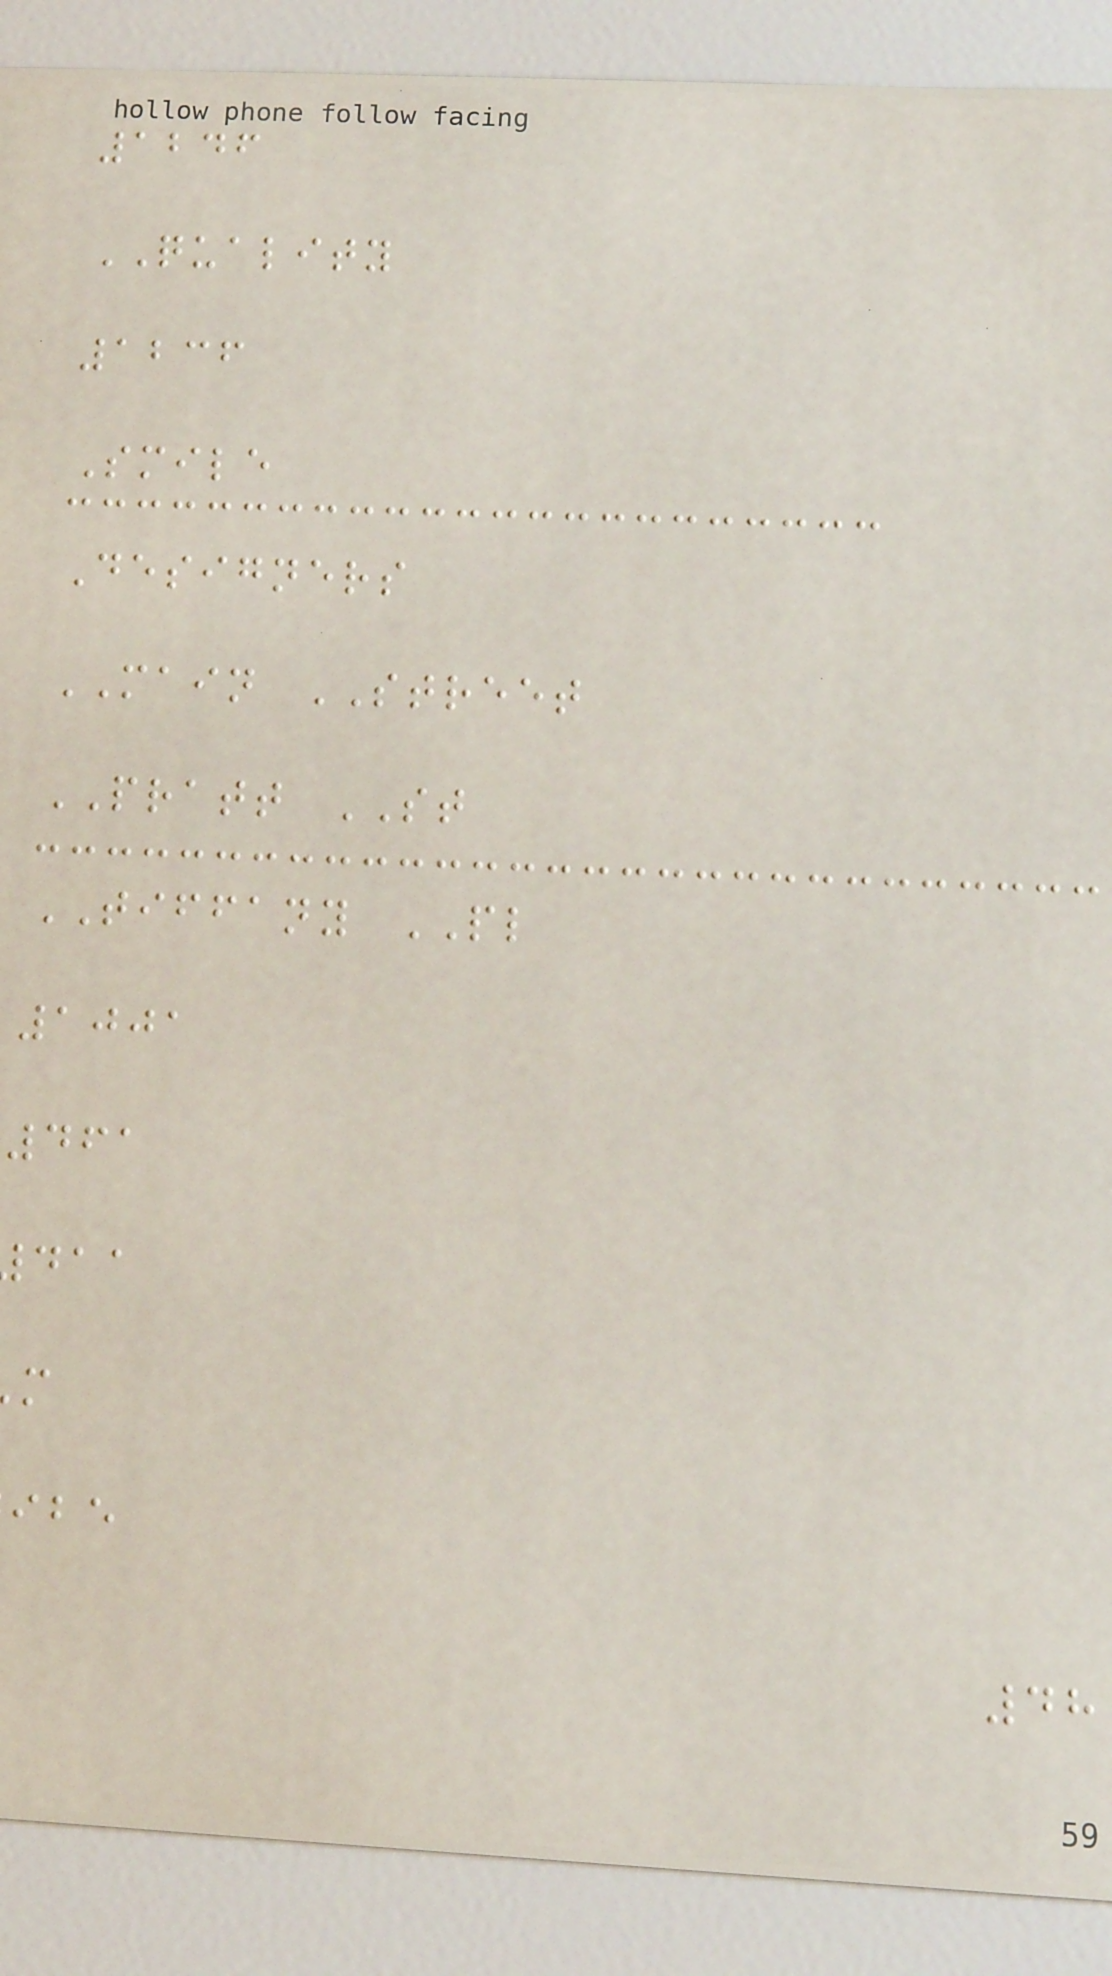1246
QUALITY
1236
Smile
Designers
MAIN STREET
PRATT ST
TIFFANY PL
1001
461
48
